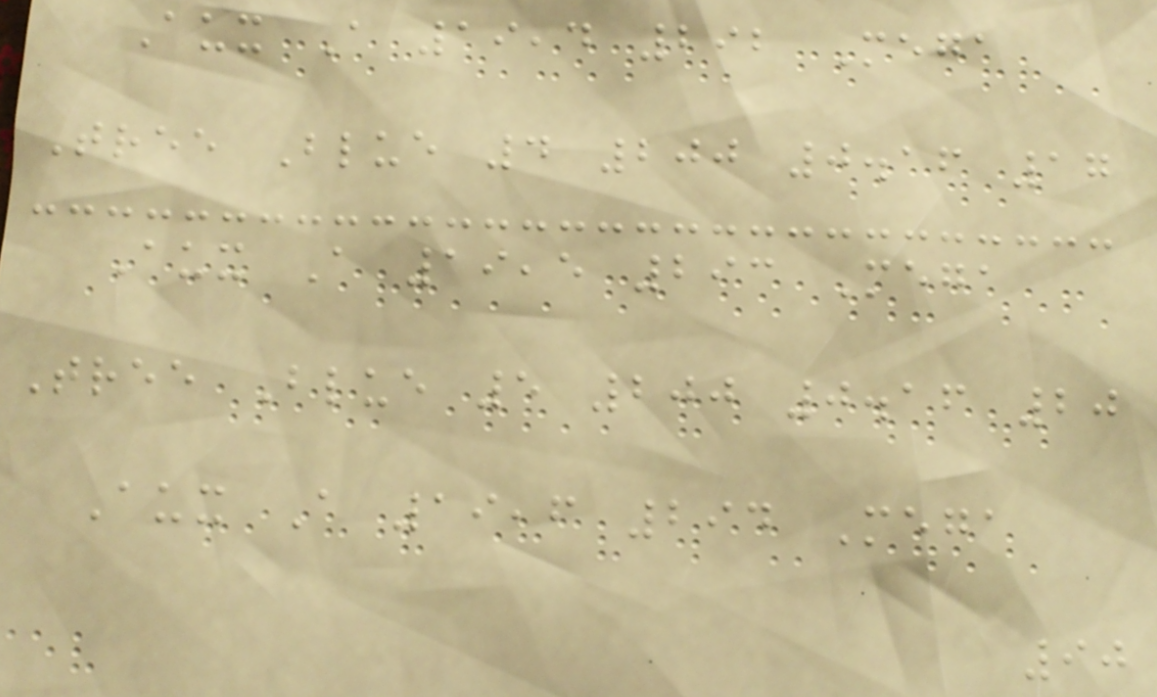Aux A 19,4 292 Mega
Tree Blue 4 200 0.16 17
Aux A 19,5 293 Mega
Tree Blue 5 200 0.16 20
Aux A 19,6 294 Mega
90
